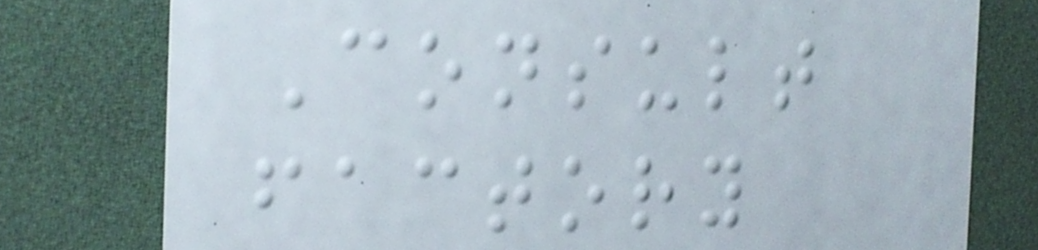Consult
factory
